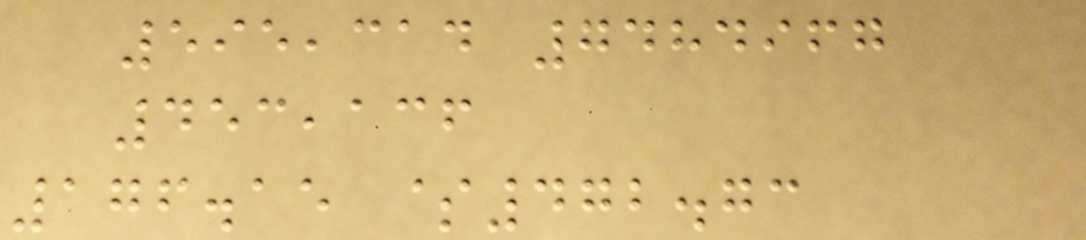595,314 7484967
453,136
176.15 $472.73
